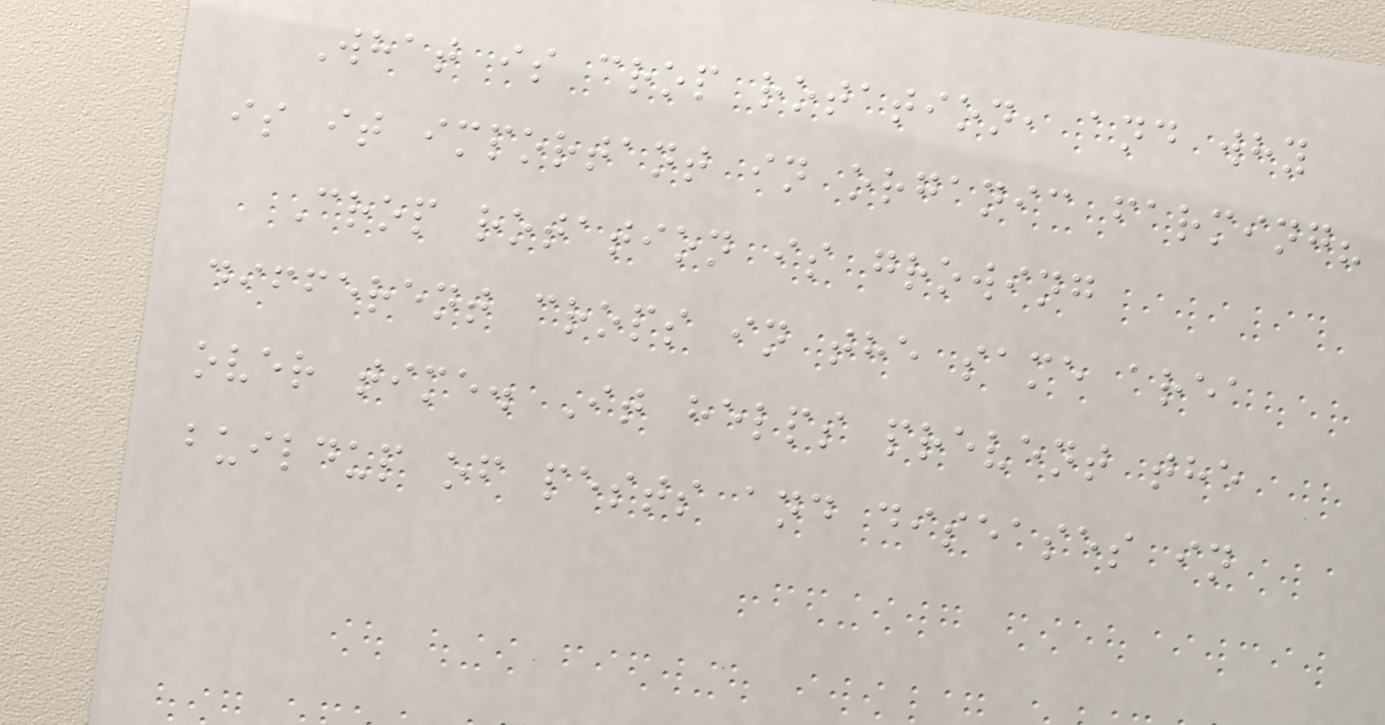What is crop rotation, and why
is it important in organic farming?
Crop rotation is growing
different crops in the same area
over time. It helps prevent the
buildup of pests and diseases in
